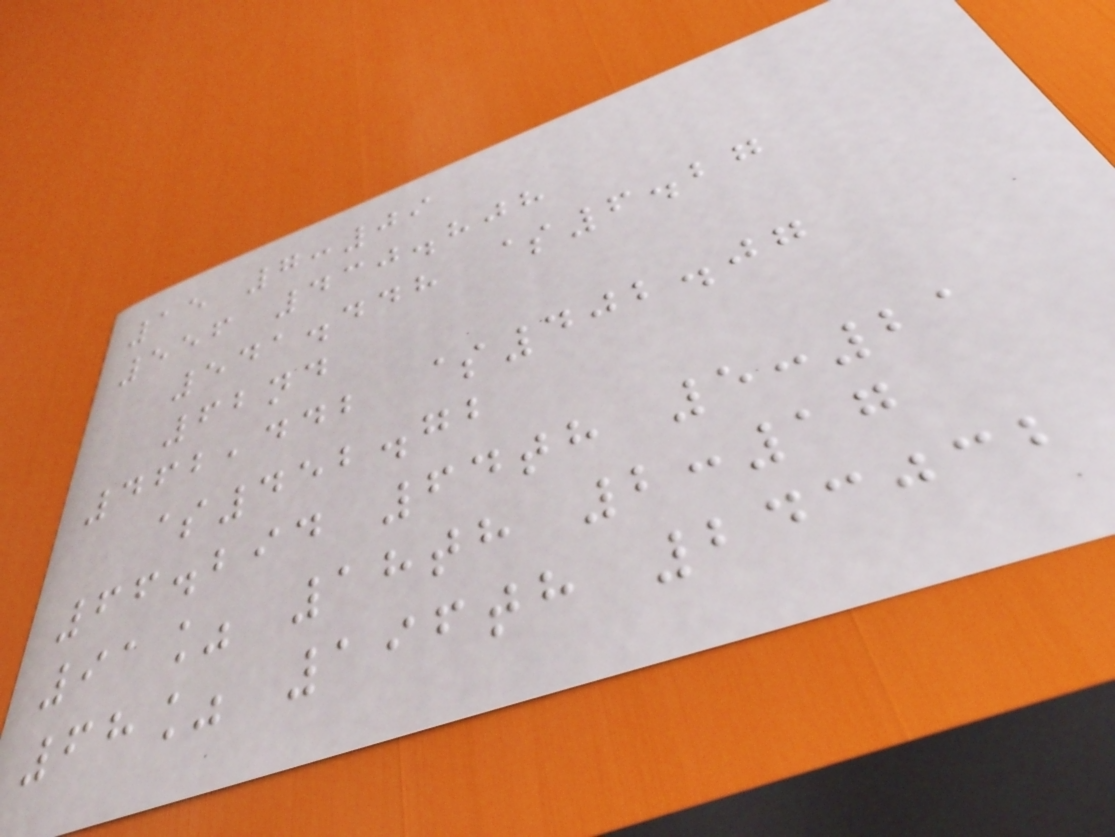15 7:09
556 430.808
541.448 $6.27
62nd
462,442 $402.07
$452.72
66.294 64th 5:21
91% 18th 2:17
68% 196th 243032
